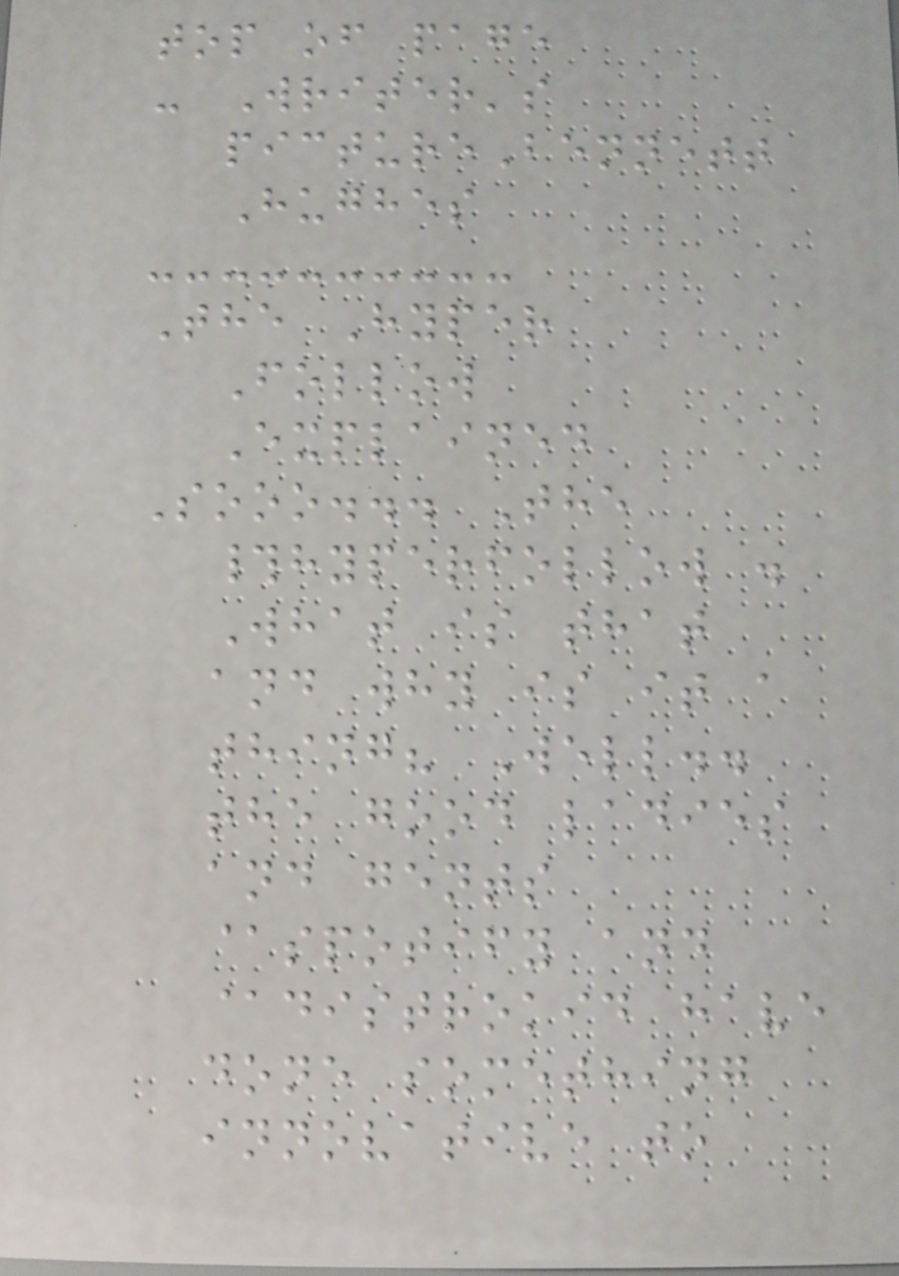top of page
- Writer's
pictureBennett
Hughes
The Hyper
Follow
Explained
Sooo... The
#hyperfollow .
What is that
and why is it a
thing? Well..
the good ladies
and gents
@spotify and
@distrokid have
done something
innovative to
